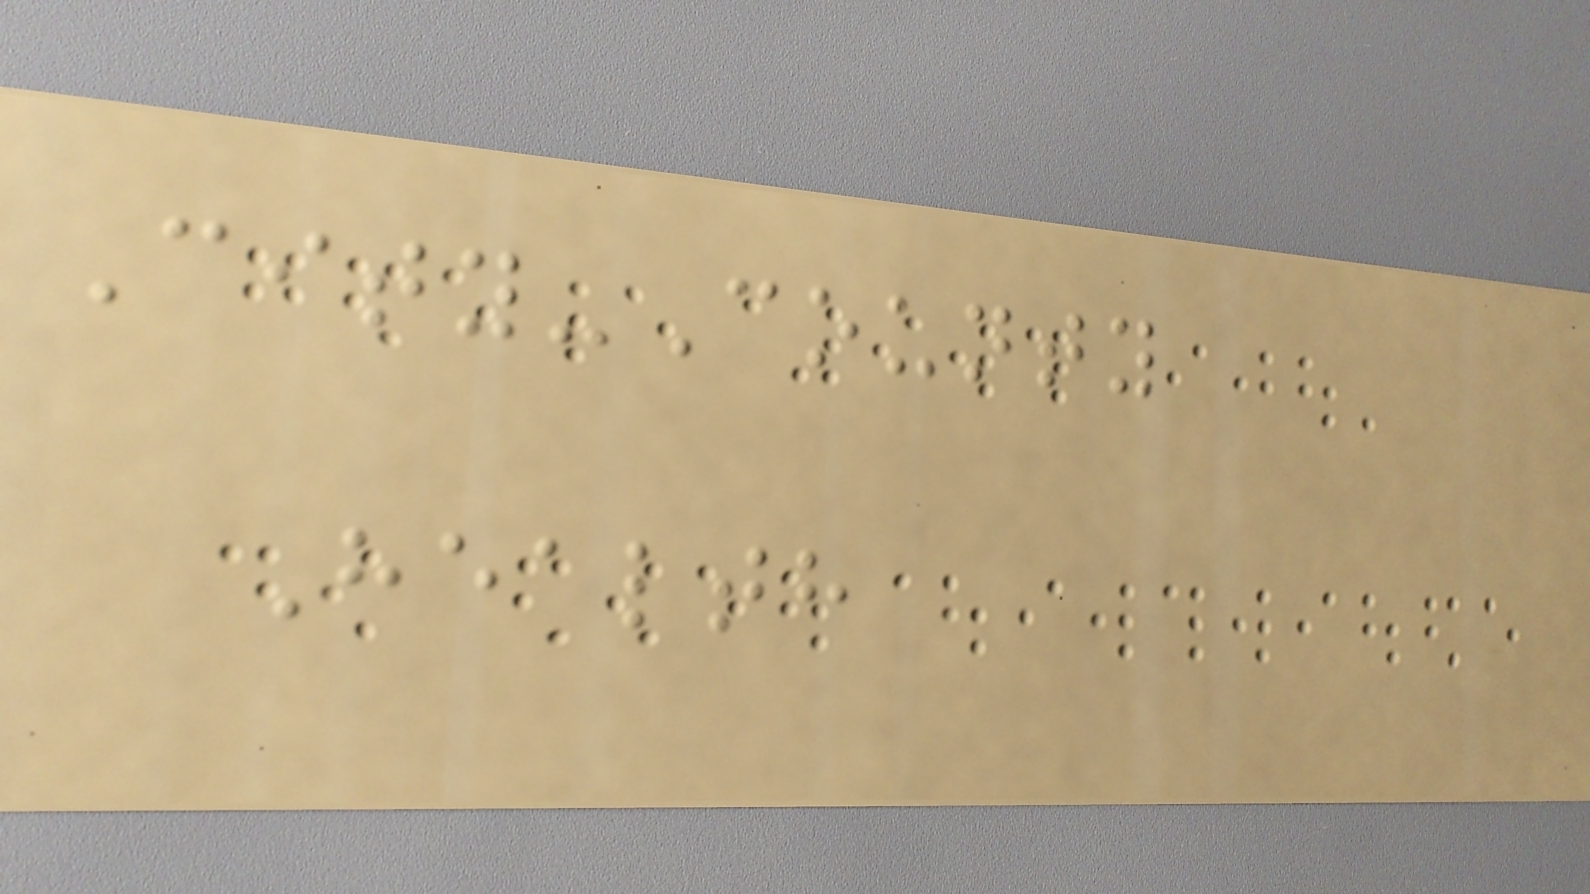City-County
Health
